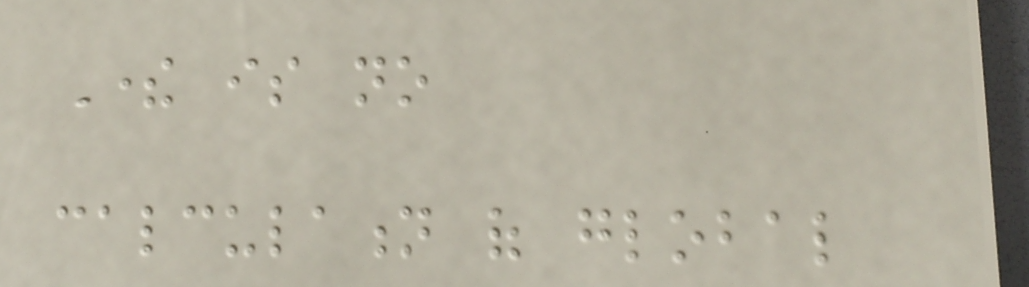There is no
calculation of global
